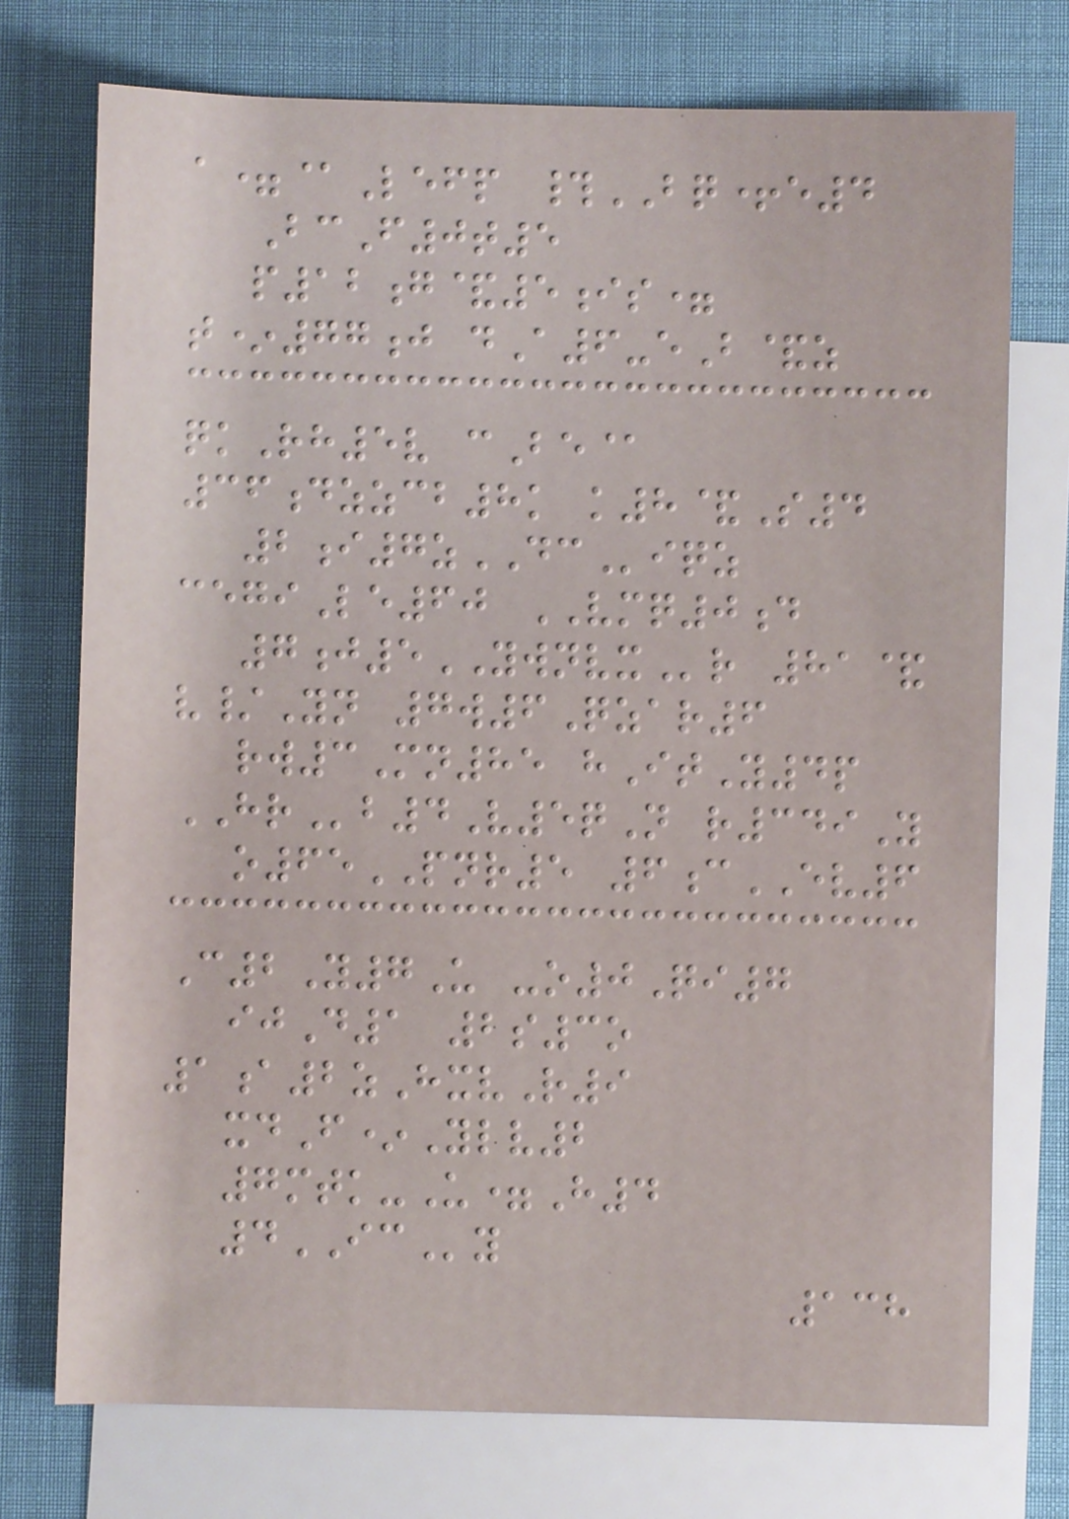a=@Lefp #BQ+e4
BcF0t5
p12g&5is=
t*77j dA6-eB&z
qkRh5v cBe@
36dzzcb8k k8&S4
2i7zDCiqz
cegiLe60 VMQ0d
7j5YWNVXr 81&
v/Yn 7w6Qzar6
rw3Mn85 hItY4p
HRb4V5qN r349Y
o65PNR5 6cEV6
C2Y7U -o0Qi7
ijD1 2s3o
1a2zHxvR9
xdF*Ylv2
7mtk-U=H4
4ICy
138
